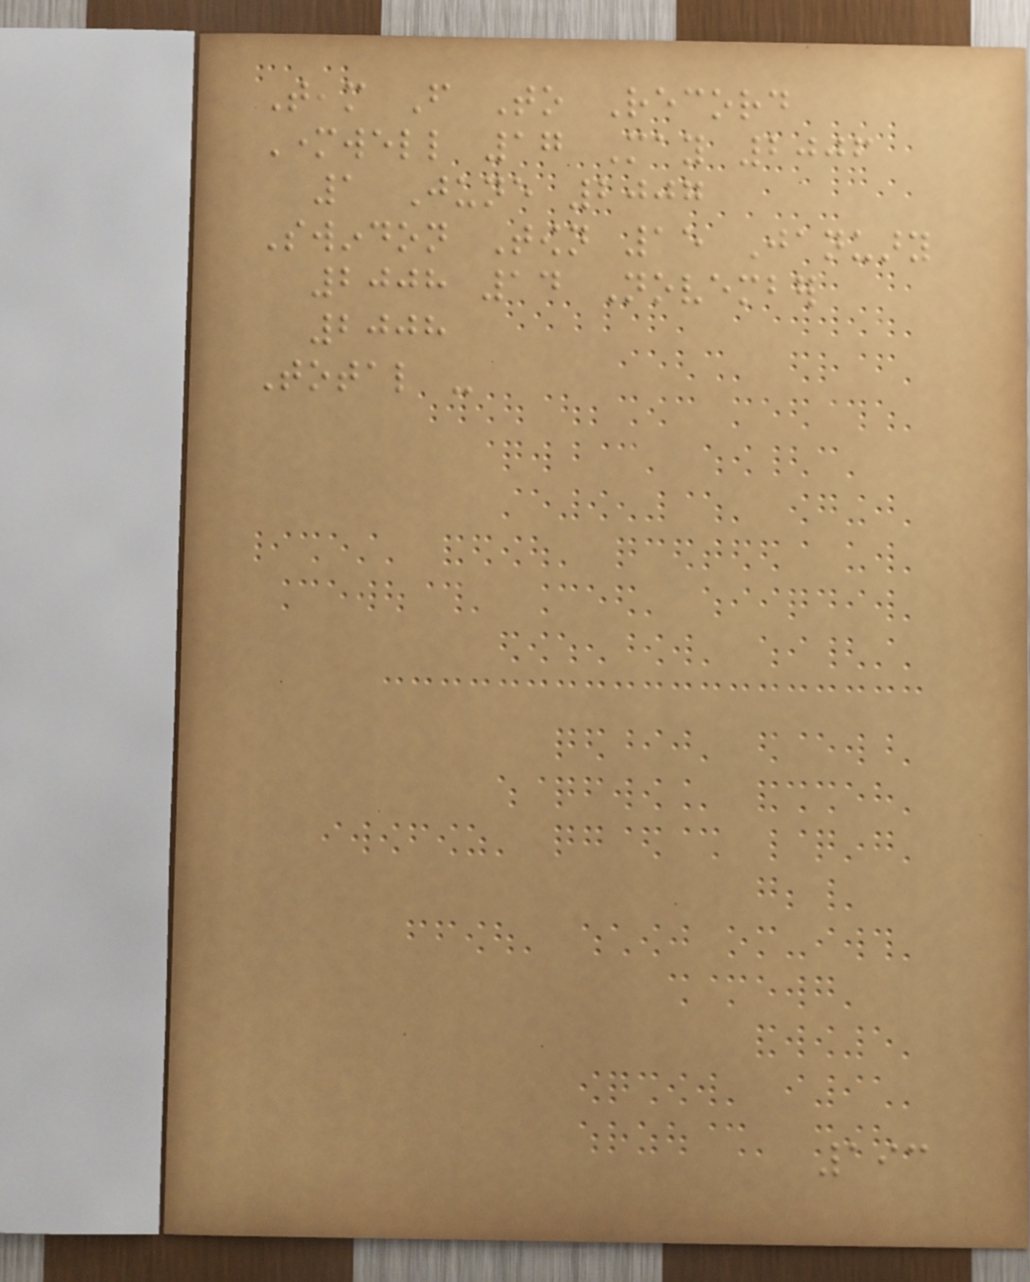Team From To Record
Motherwell 17 May 2006
1 June 2007
Swindon Town 15 January
2008 14 November
2008
Total -
193
